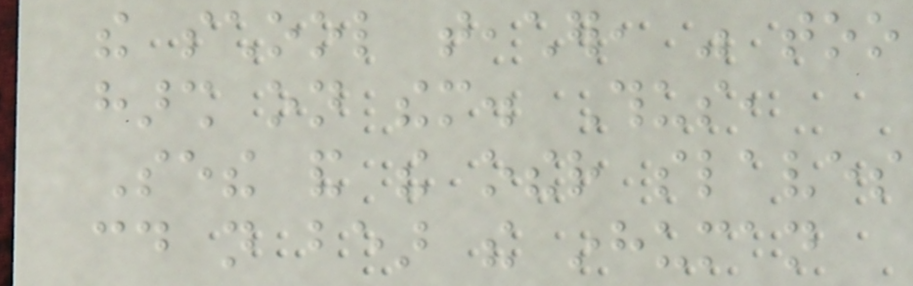the school teacher, was too
harsh on them. Thus,
Sethe and the other slaves
could not bear the inhuman
